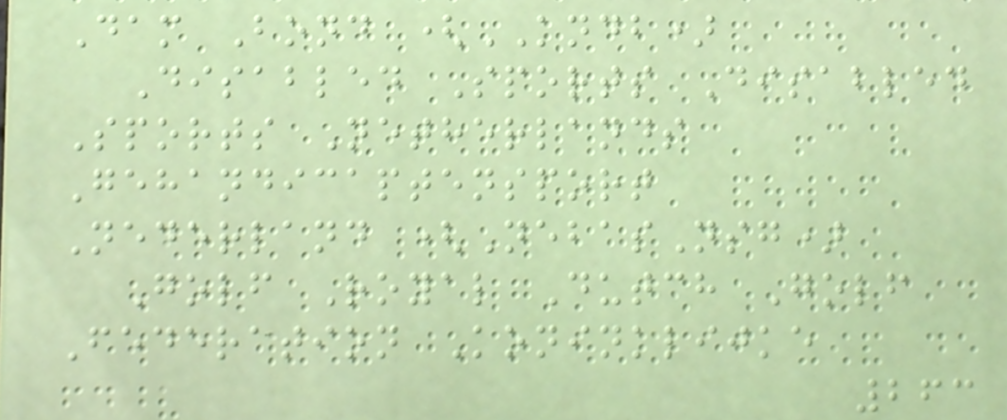Dam Bond (KNDB)
Disabled Sports Disabled
Sports Netherlands
Gehandicaptensport
Nederland (NebasNsg)
Golf Royal Dutch Golf
Federation Koninklijke
263
